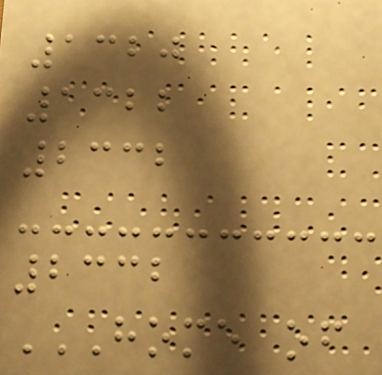1320
1322
2332
2332
HOME OF
